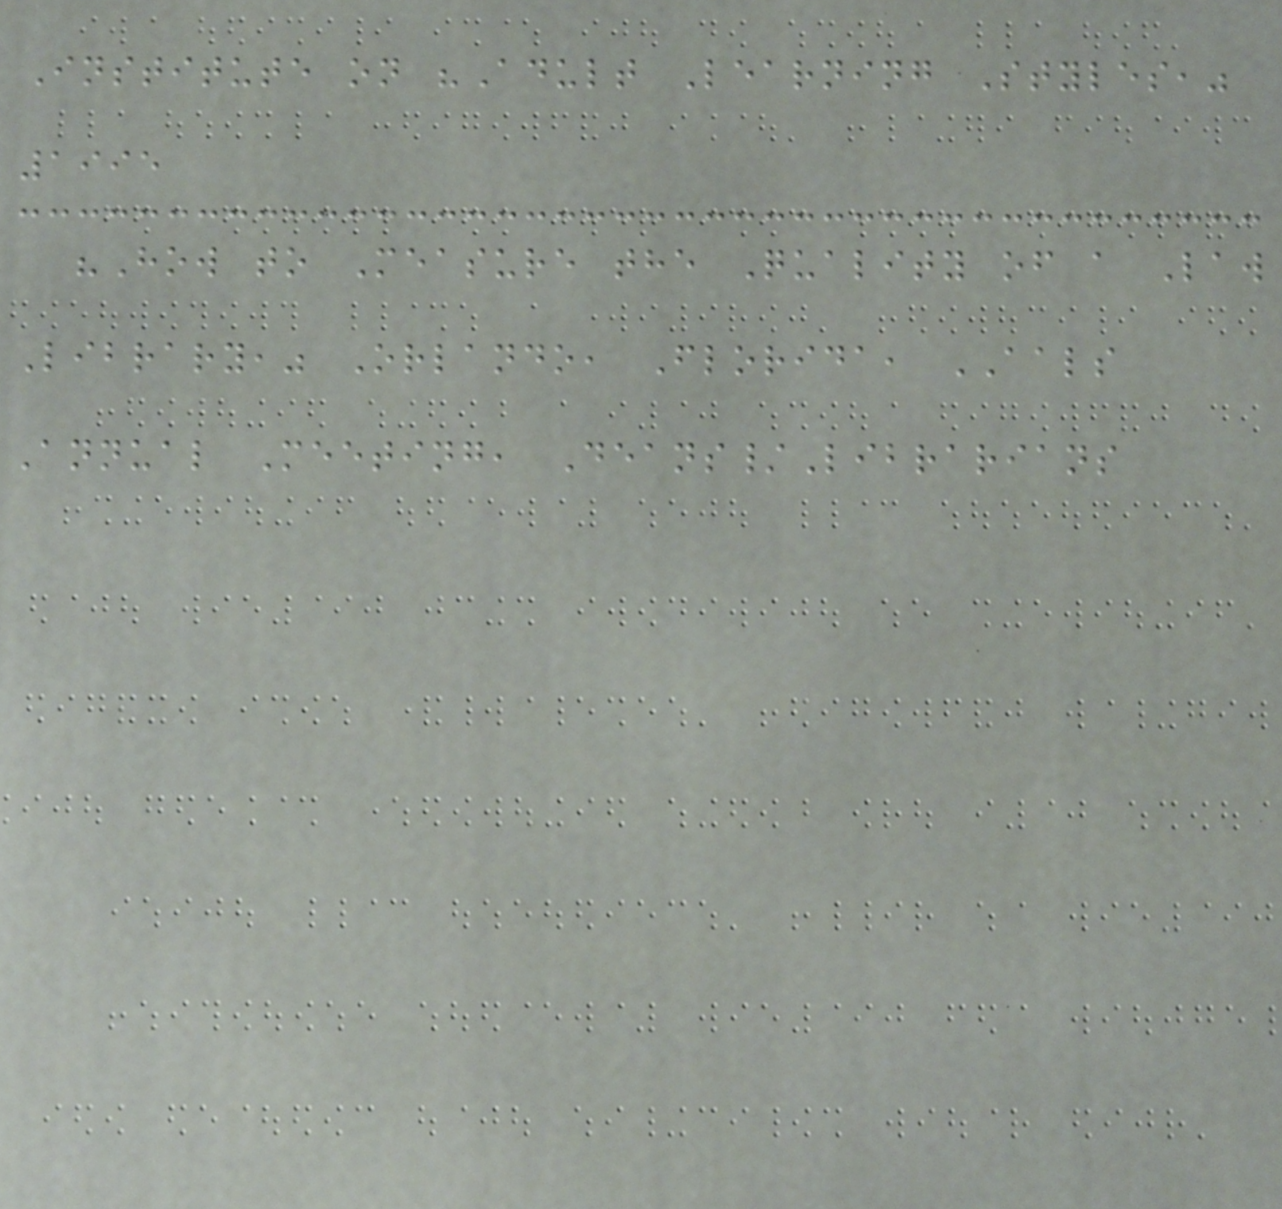Institute on "Adult Learning Styles,"
1995
"How to Measure the Quality of a Law
Library," Orlando, Florida, AALS
Annual Meeting, Deans/Librarians
